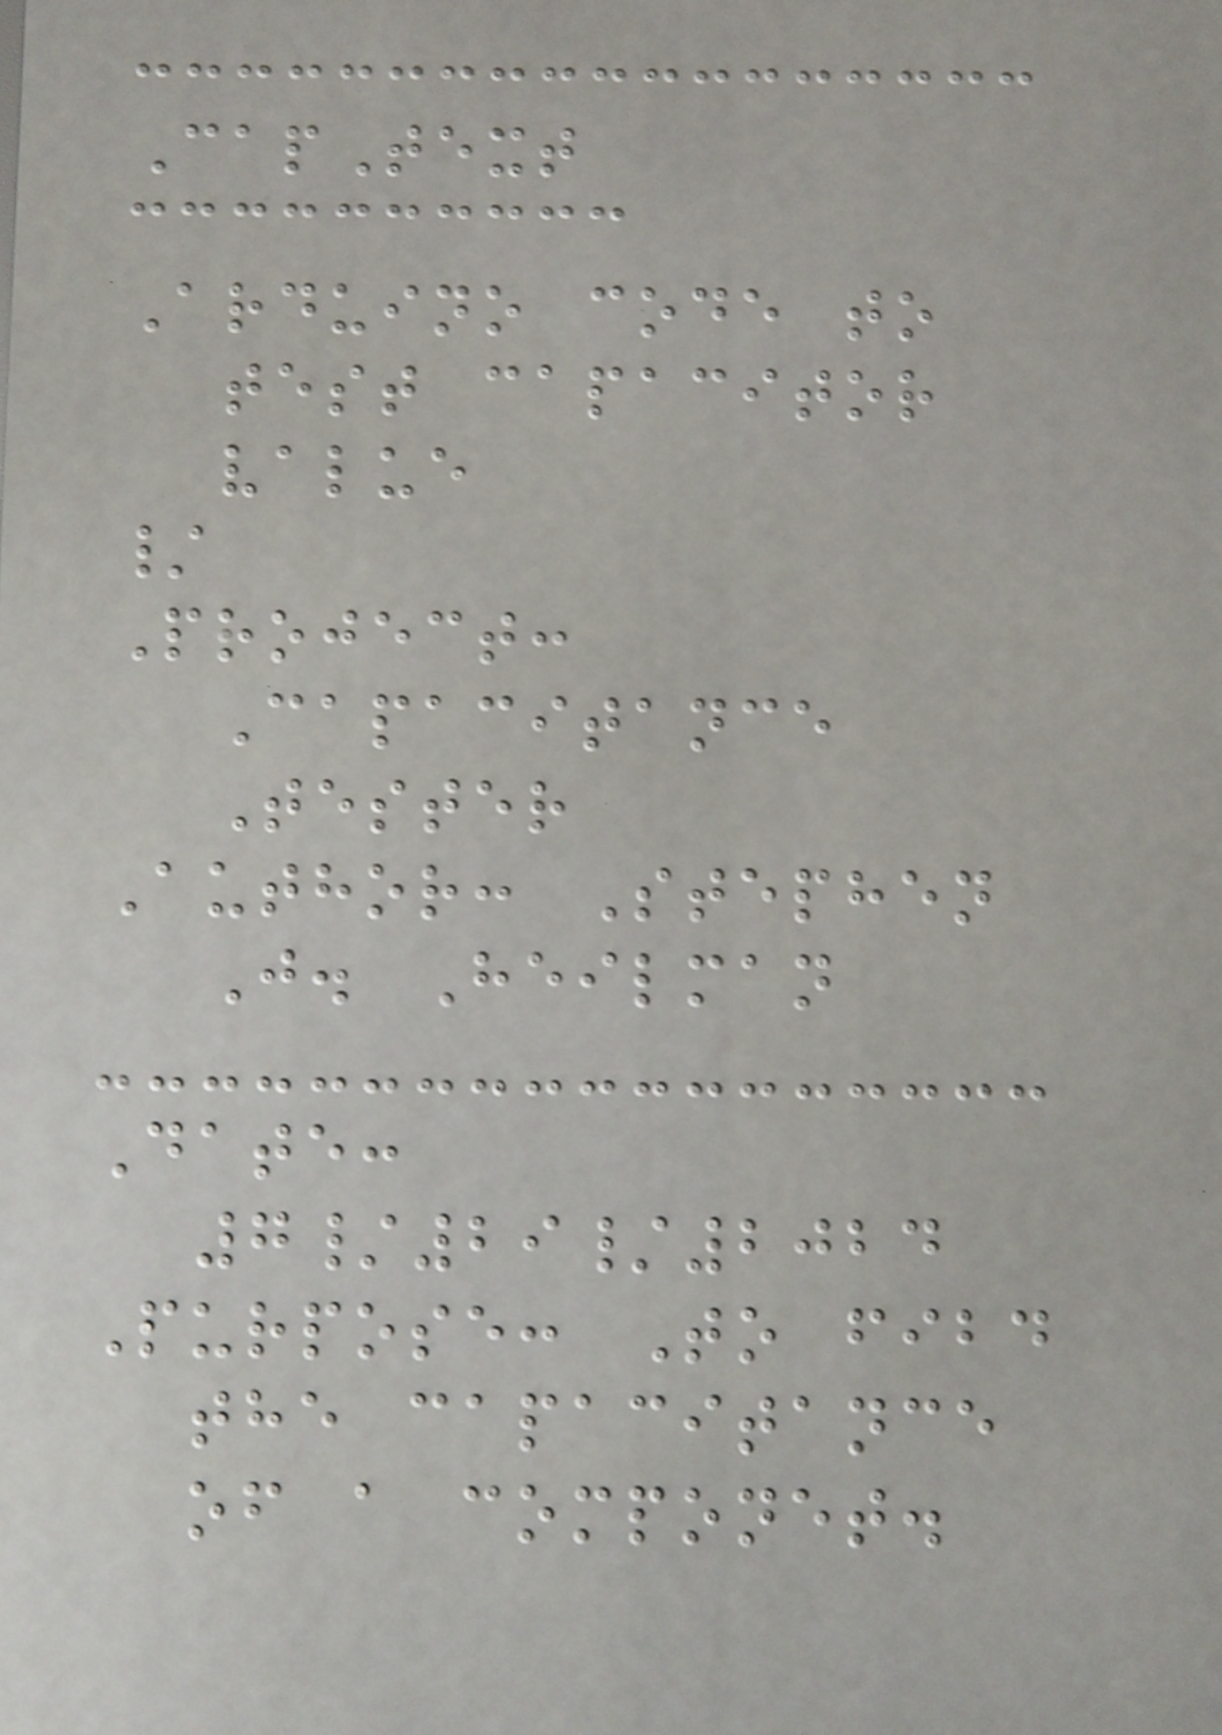CapText
Arduino code to
test capacitor
value
/
Project:
Capacitance
Tester
Author: Stephen
J. Heilman
Date:
7/29/2024
Purpose: To fibd
the capacitance
of a componet.
